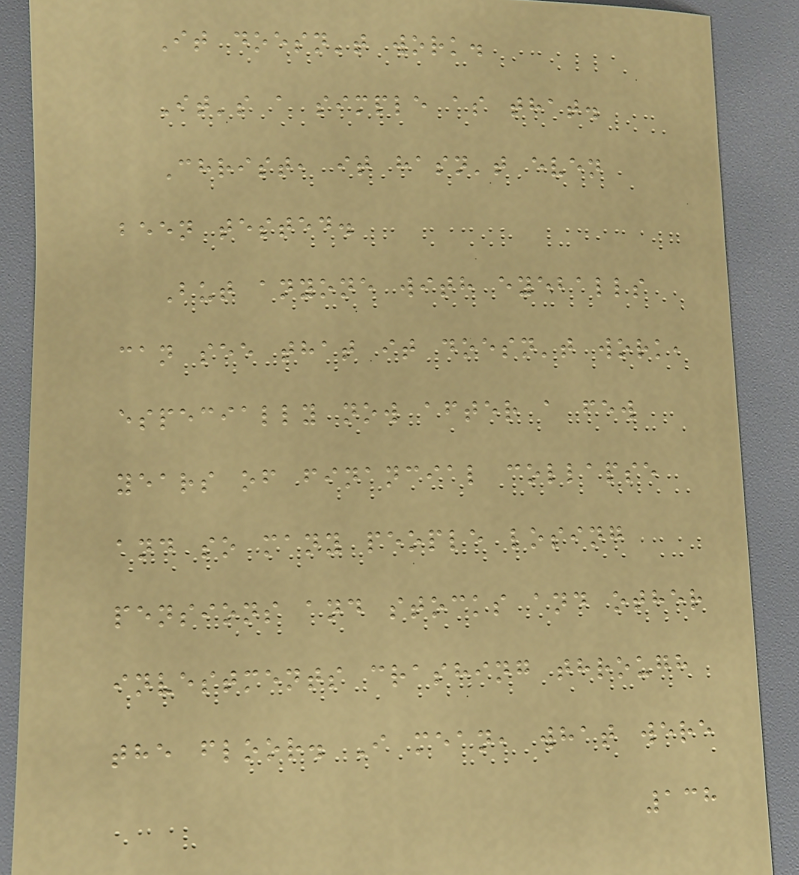It doesn't work.
It's a simple as that.
Christ, it hasn't even
been tested.
But anyone with eyeballs
can see that it doesn't work,
especially now after a few
years of financial collapse
and so many people losing
pensions and stocks and other
investments crashing through
the floor. I mean, what were
138
